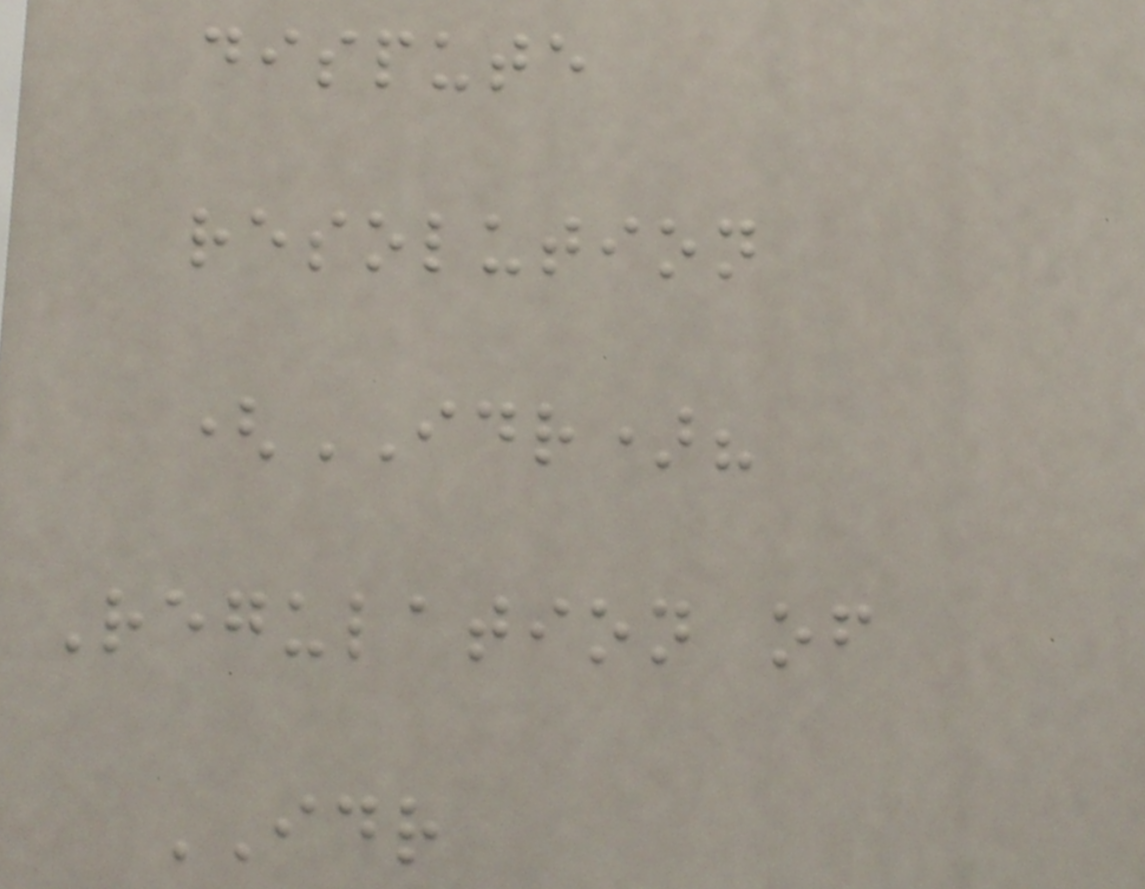dispute
resolution
(IDR)?
Regulation of
IDR
